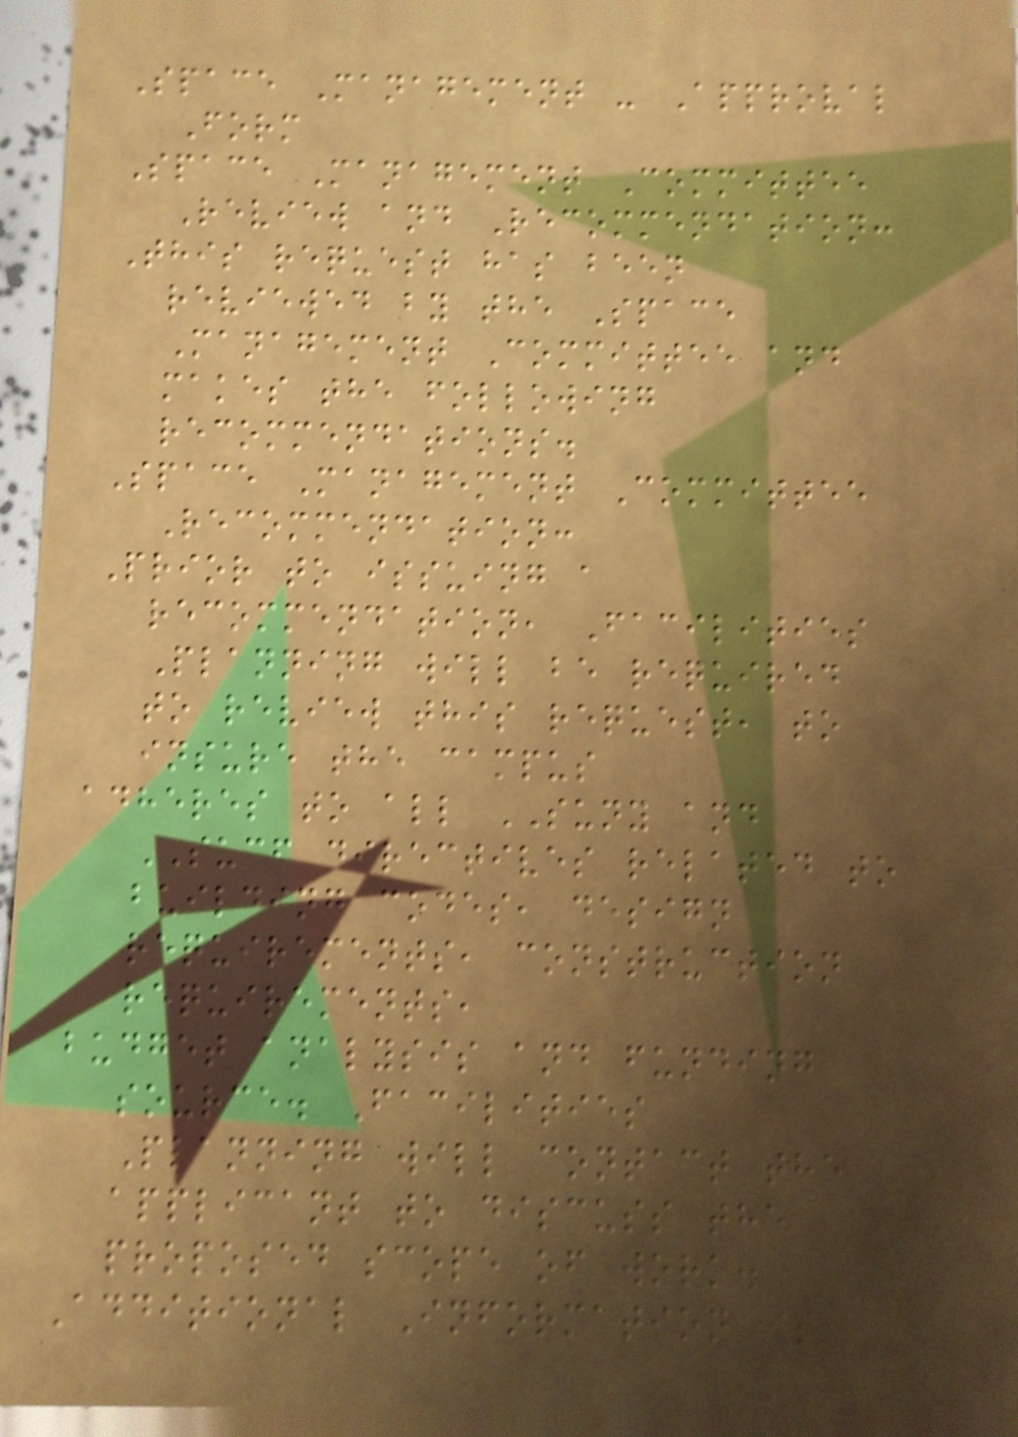Space Management - Approval
Form
Space Management Committee
Review and Recommendation:
This request has been
reviewed by the Space
Management Committee and
makes the following
recommendations.
Space Management Committee
Recommendation:
Prior to issuing a
recommendation, Facilities
Planning will be required
to review this request, to
insure the campus
adheres to all SUNY and
SUCF directives related to
building codes, design
requirements, construction
requirements,
budget analysis and funding
source. Facilities
Planning will contact the
applicant to discuss the
proposed scope of work.
Additional Information is
